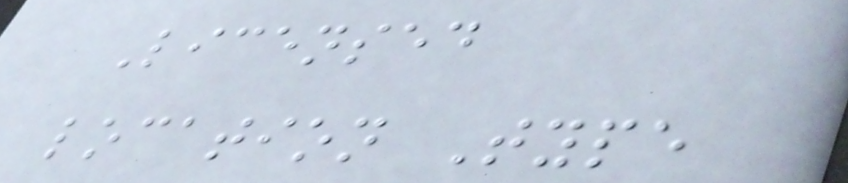Licensed
location Type
